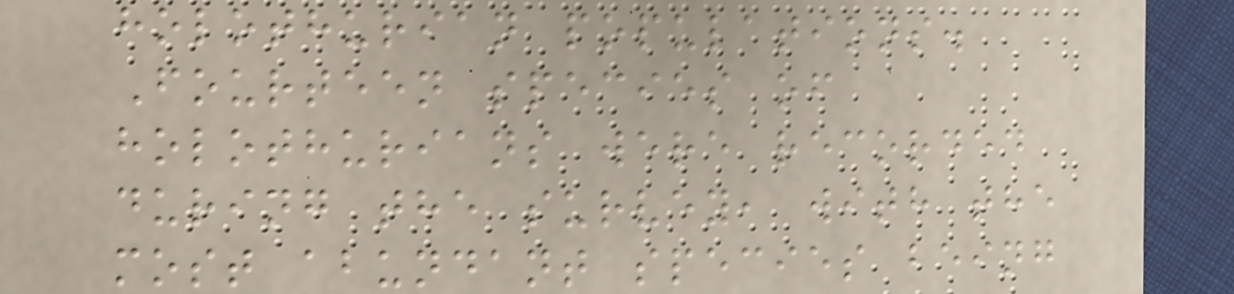holothurian populations.
Fourteen species of
holothurians were recorded
during the survey, with the
most abundant species being
